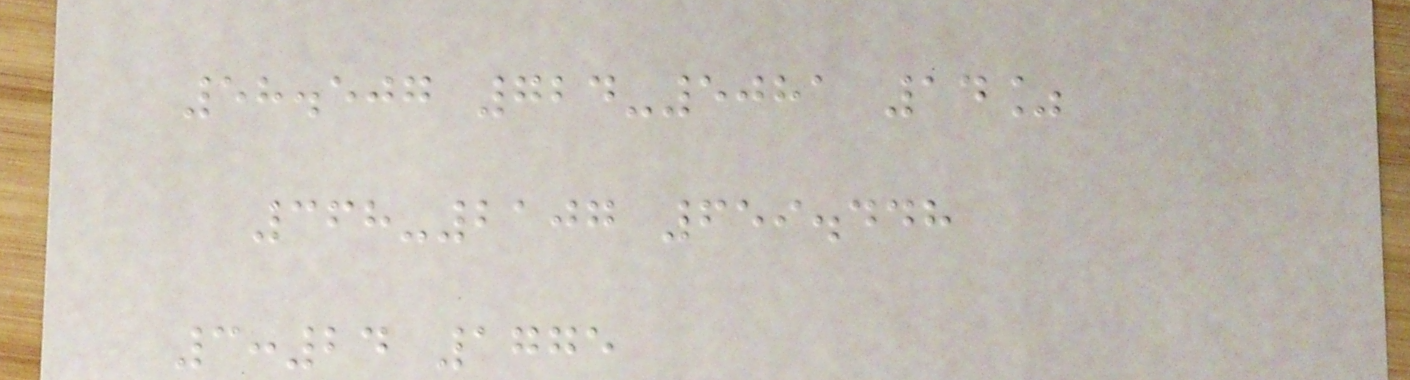58.507 724-5081 14%
368-2107 659.448
3:24 1775
